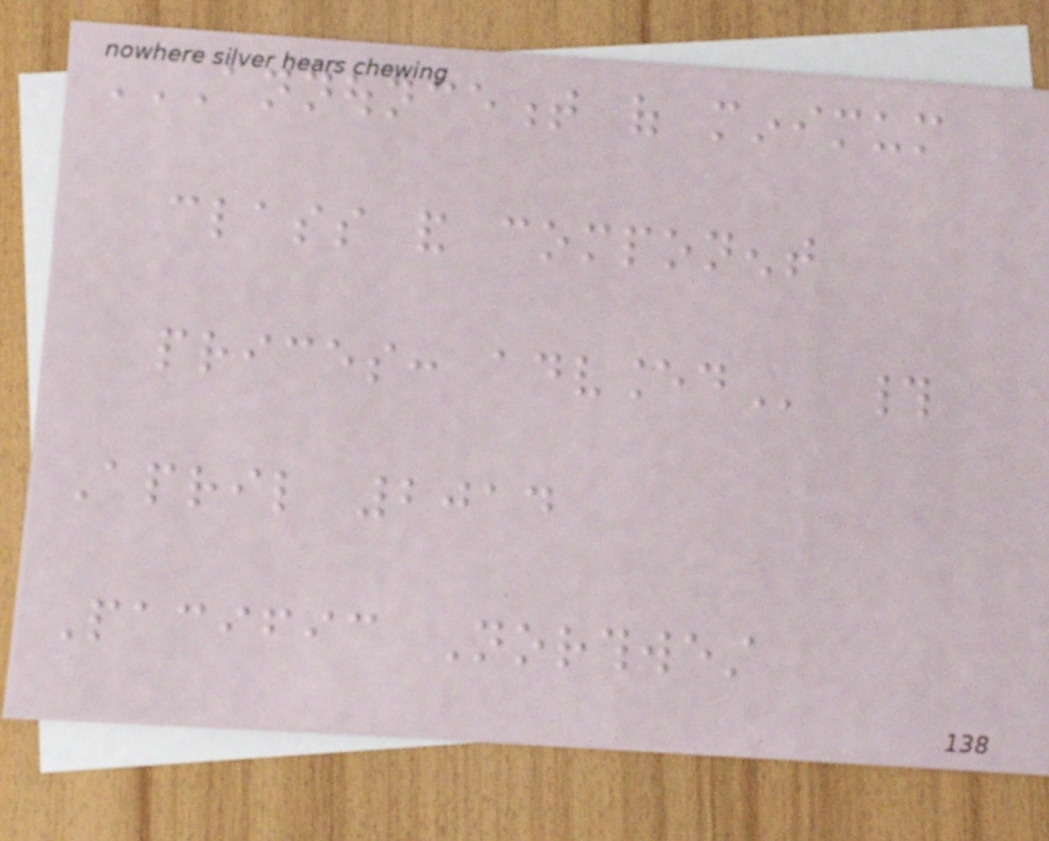ANNOUNCEMENT OF MINIMUM
CLASS AND COMPONENT
PRICES: ADVANCED #
April 2014
Pacific Northwest
